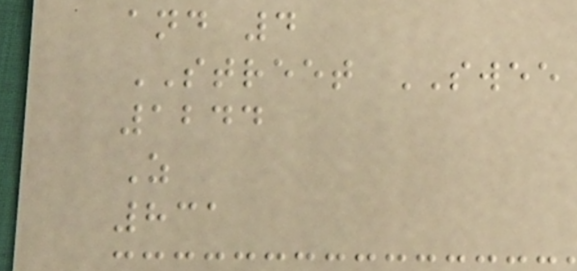and 4
STREET SWEE
1244
Z
831
